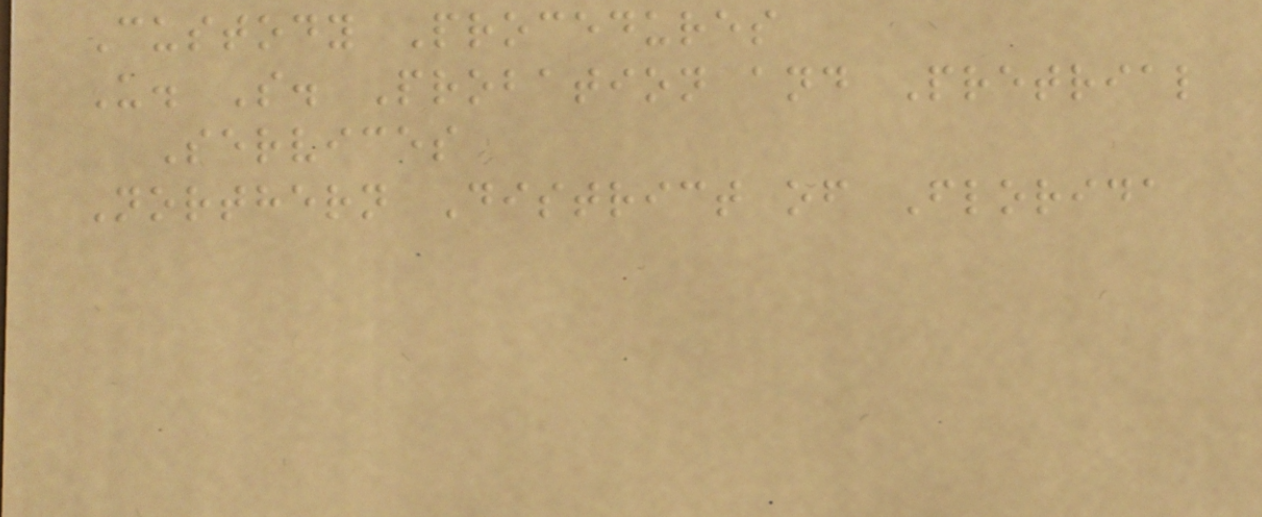Custody Procedures
U. S. Probation and Pretrial
Services
Northern District of Florida
